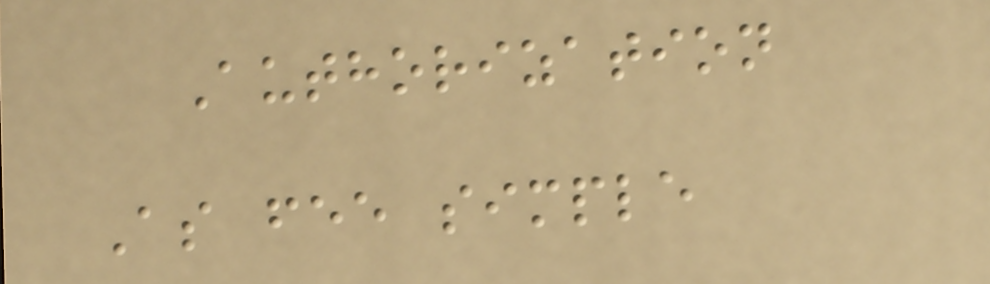Authorization
As fee simple
